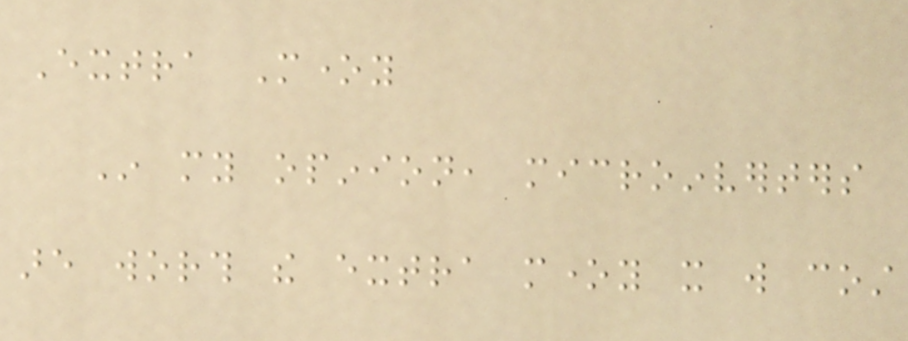Extra Money
In my opinion, microinverters
are worth the extra money it will cost
